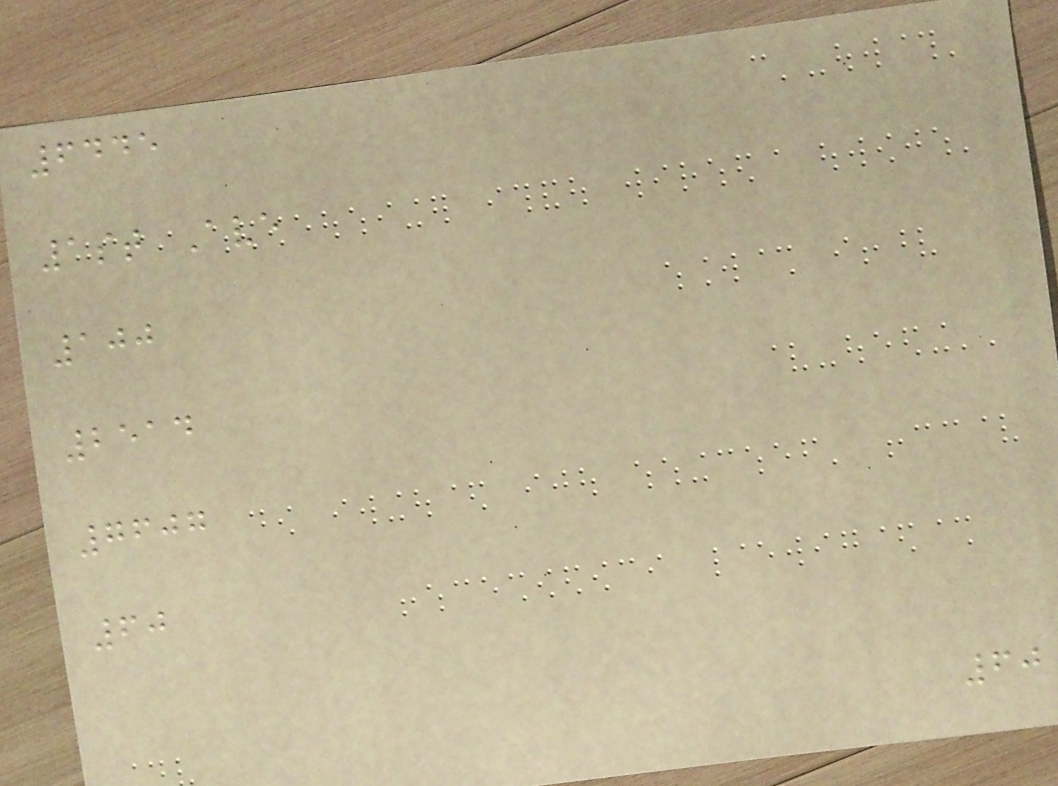6445
1st Ave
100
2514
7607
60
60
